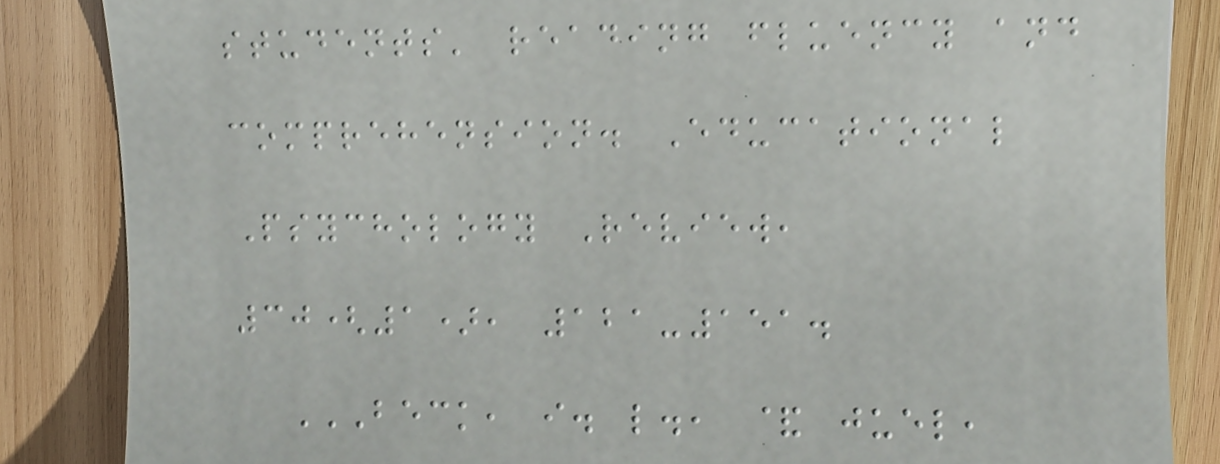students' reading fluency and
comprehension. Educational
Psychology Review,
30(1), 121-151.
BECK, I. L., & JUEL,
